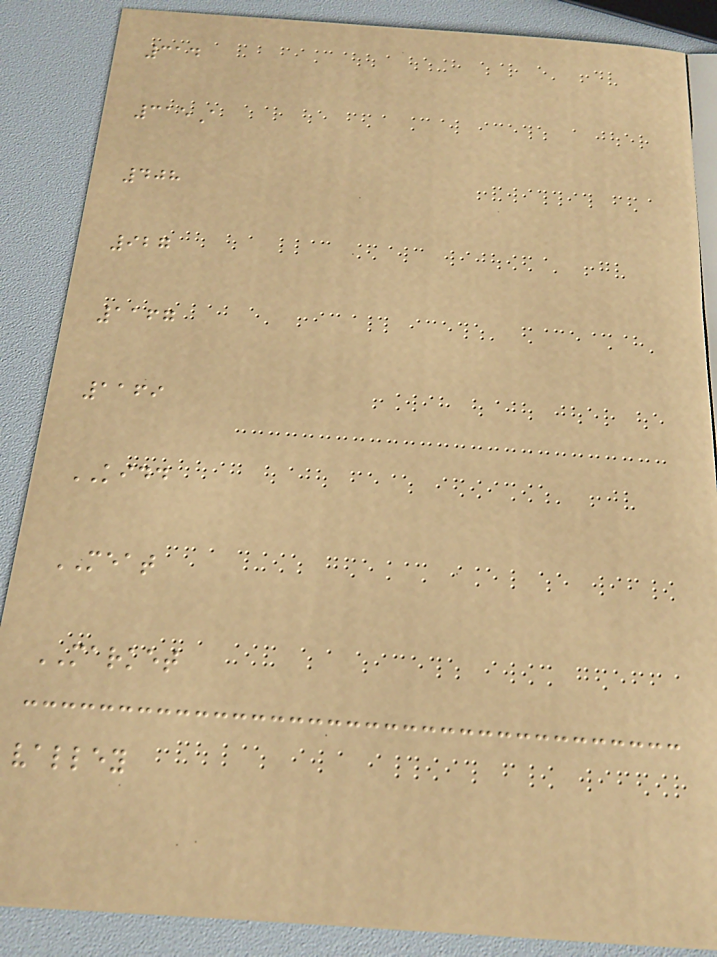314
315A
408
927
1167
1169
KIDD
MEAT
MARKET
valley
